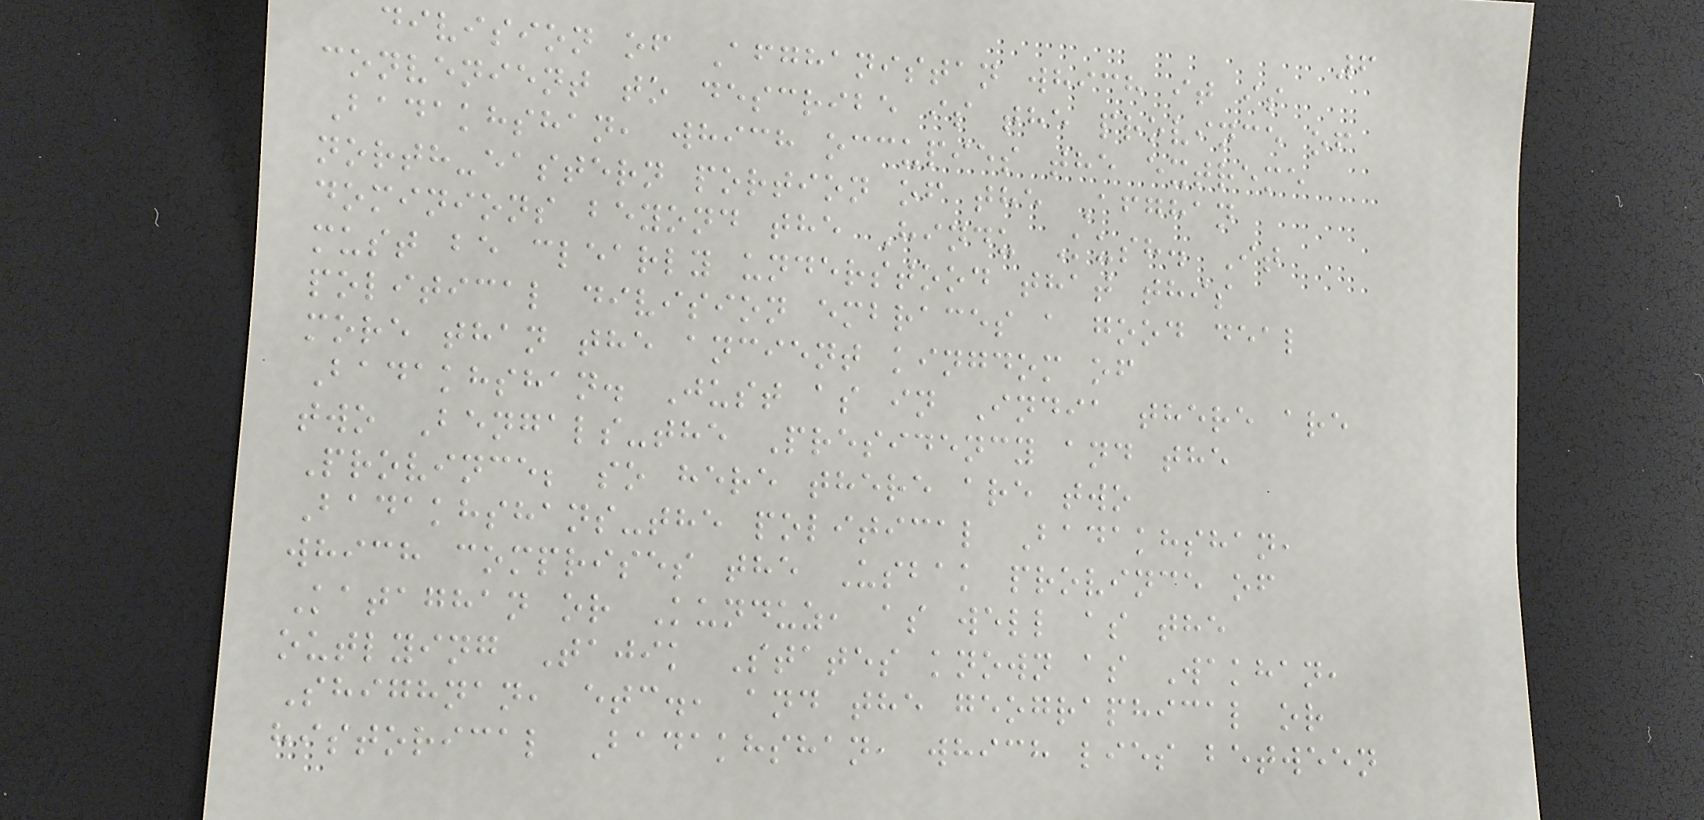6
division of Afghanistan which it is
convenient to describe is the province of
Badakhshan, which occupies the extreme
north-eastern portion of the Afghan
dominions beyond the Hindu Kush. It
must be clearly understood that this
political division embraces a good deal
more than the ancient kingdom of
Badakhshan. Just as in India there are
two Bengals-the Presidency and the
Province; so here there are two
Badakhshans-the political Badakhshan,
which comprises the Usbak province of
Kataghan or Kunduz, as well as the
outlying Tajik States known as Wakhan,
Shighnan, etc., and the geographical or
historical Badakhshan, which lies between
